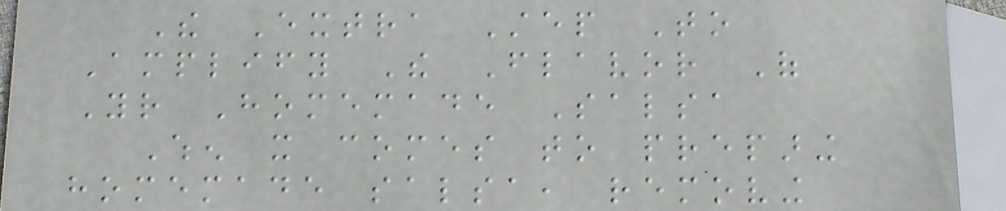The Extra Step To
Amplify The Flavor Of
Your Homemade Salsa
When it comes to preparing
homemade salsa, removing
